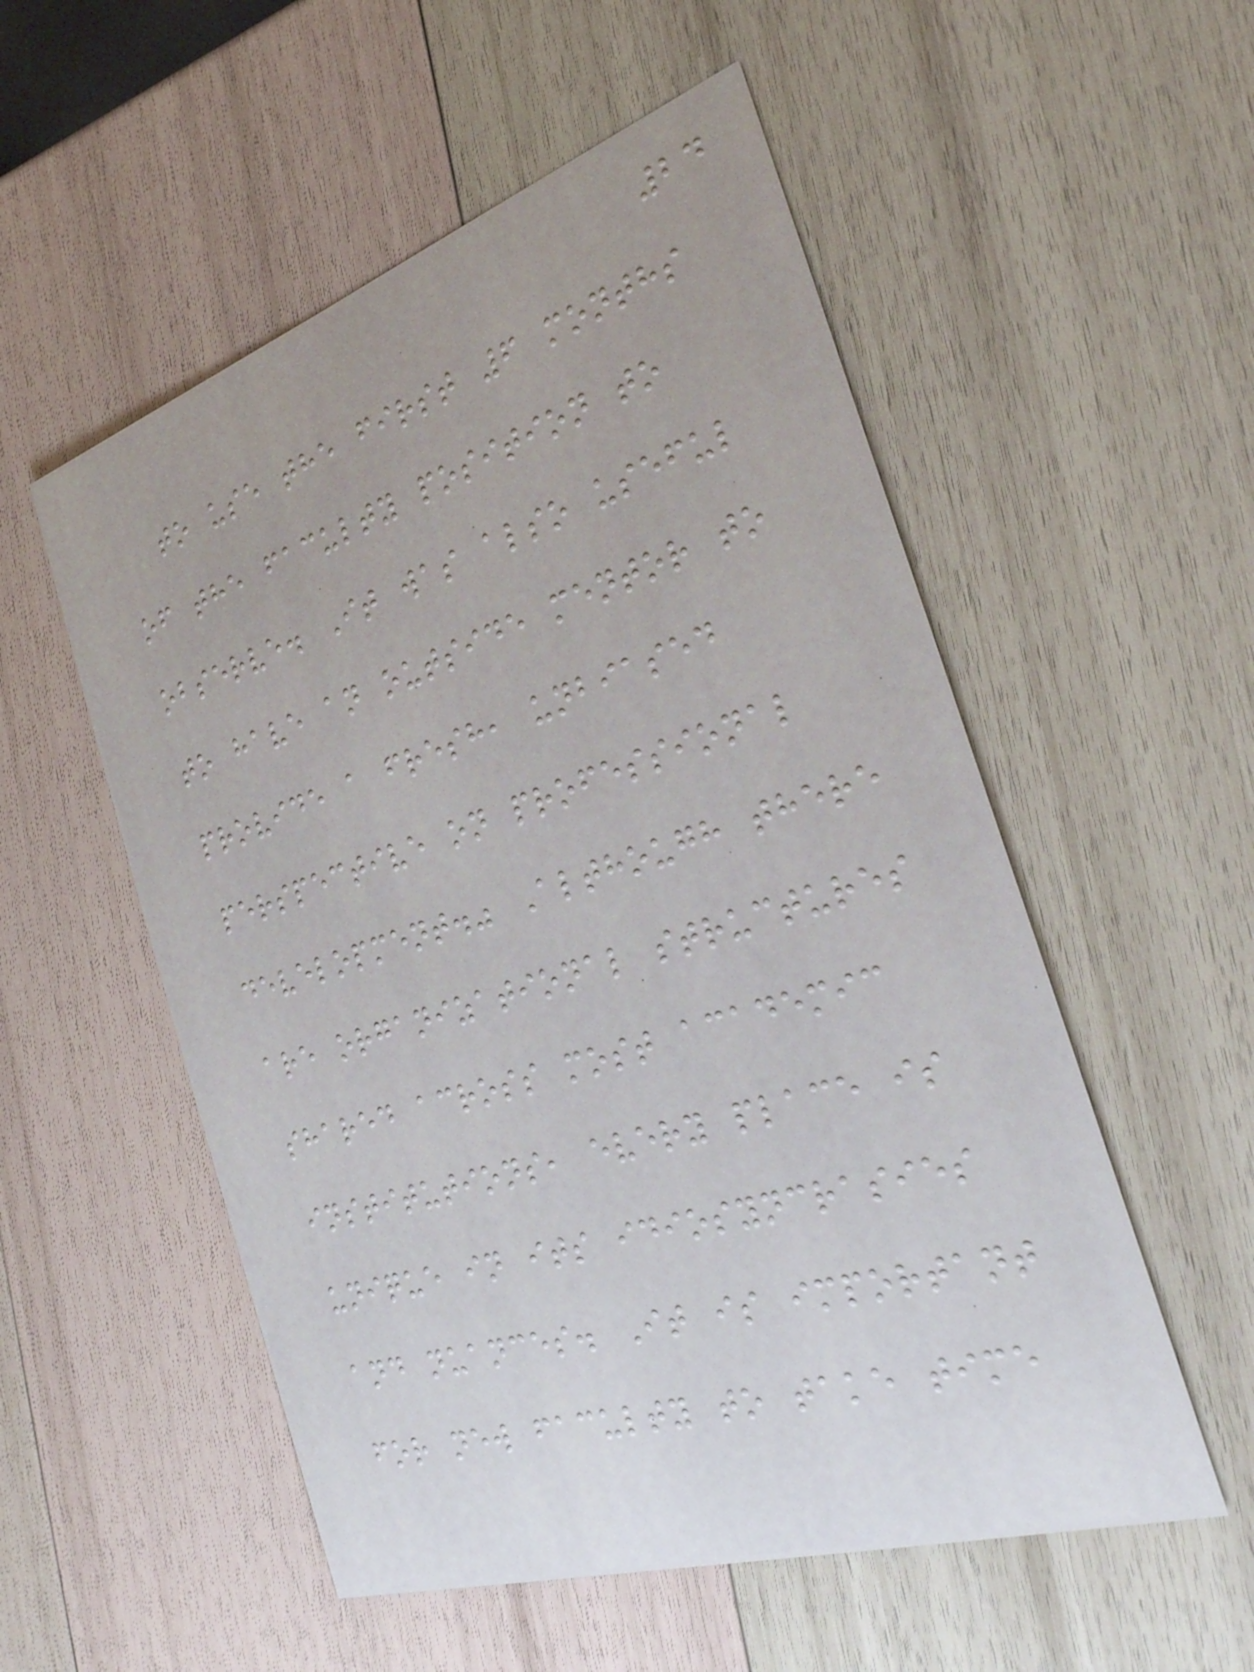24
to use the first 6 months
of the faculty position to
observe. It was also useful
to have an outside mentor to
provide a fresh, unbiased
perspective on professional
development." Although there
are organizational structures
shared across most academic
institutions, every place is
unique in its idiosyncrasies
and nuances. It is important
for new faculty to take time
